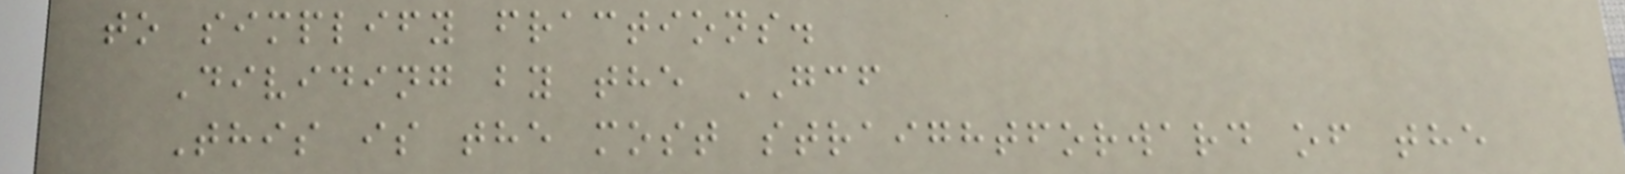to simplify fractions.
Dividing by the GCF
This is the most straightforward of the
